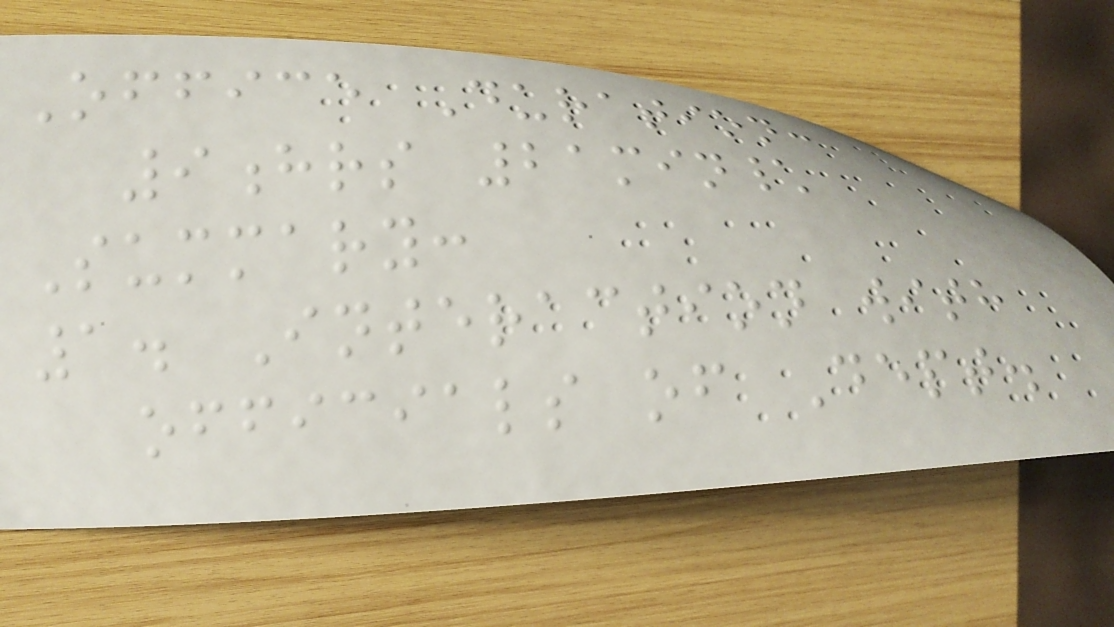Office Duration:
9hrs 21min\
Summary:
1. Interaction with
officials of Dept.
